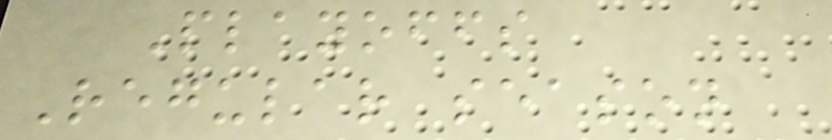Playoffs
Regular season
